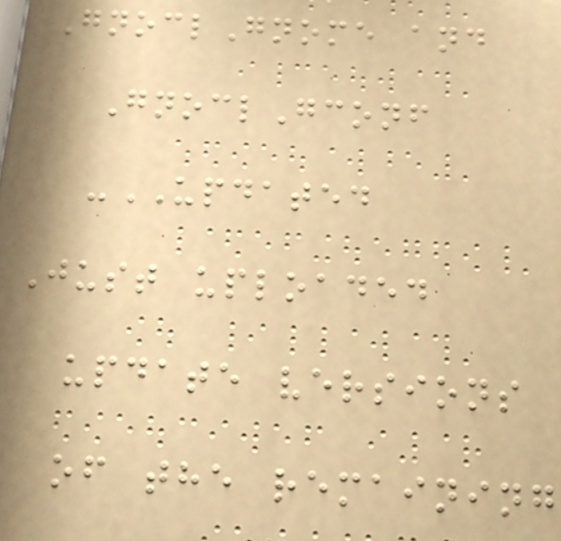GnoclGnome and
GnoclGconf
-UPDATED
Just uploaded
update versions
of the remaining
